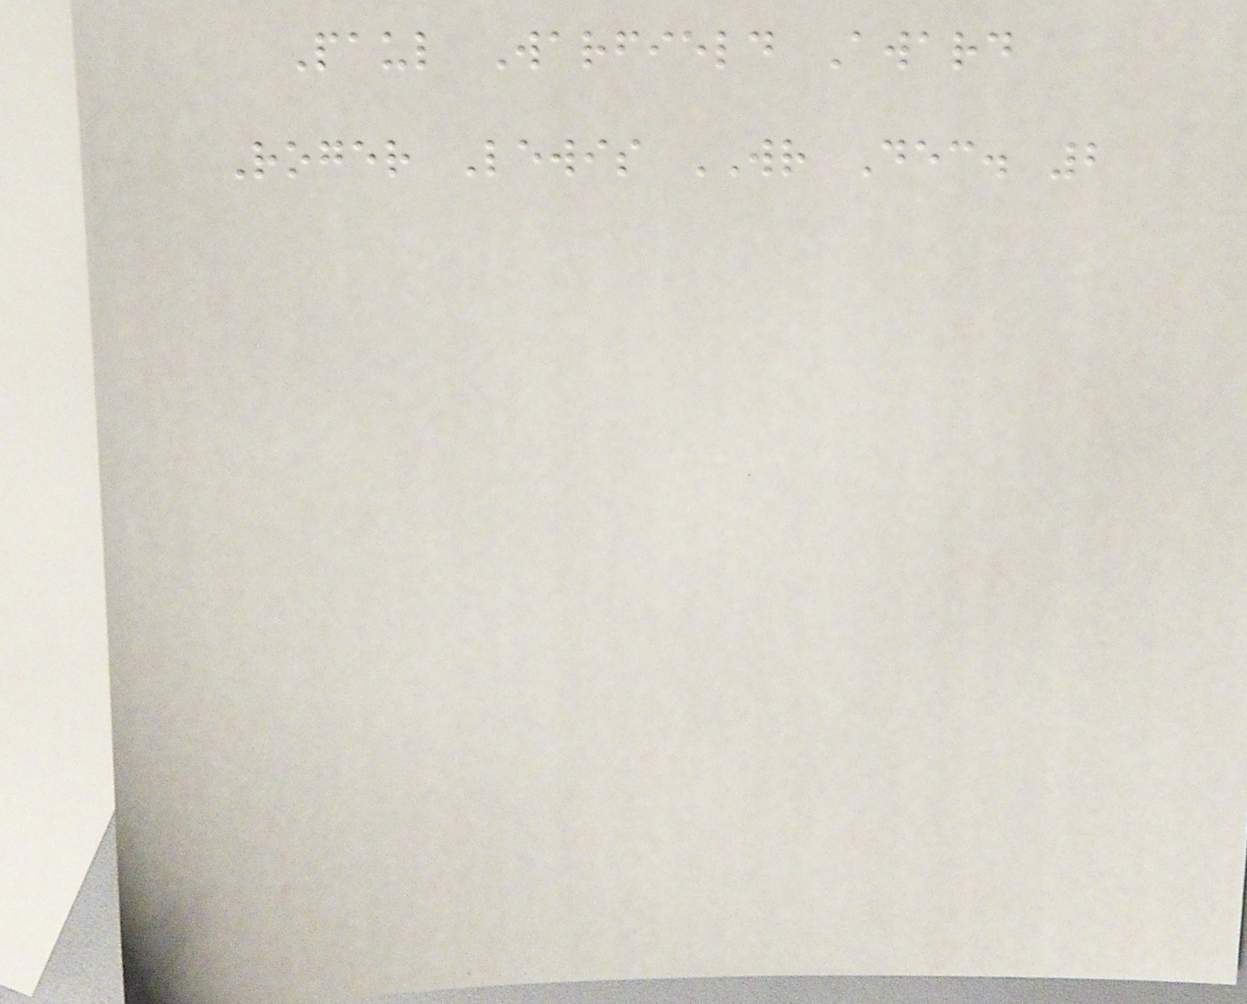Paul Warfield Award
Roger Lewis WR Dec. 2
